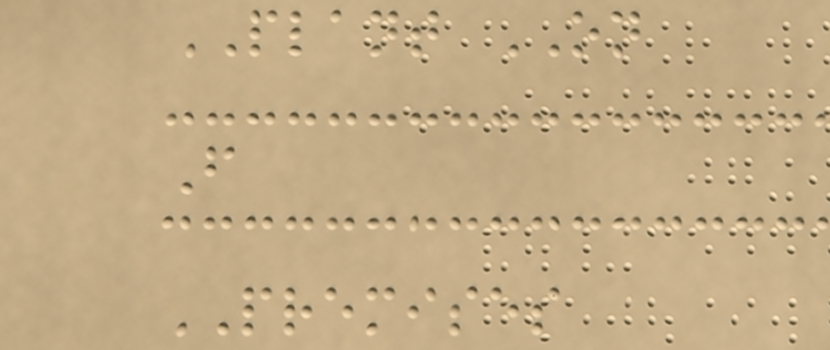PLANT ON
F
PREMISES
